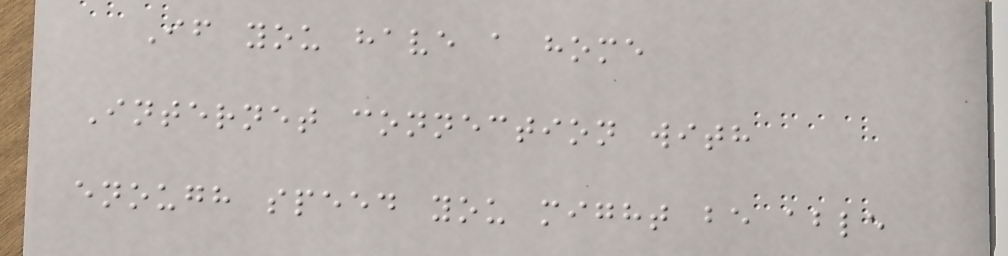If you have a home
Internet connection with
enough speed you might be able
